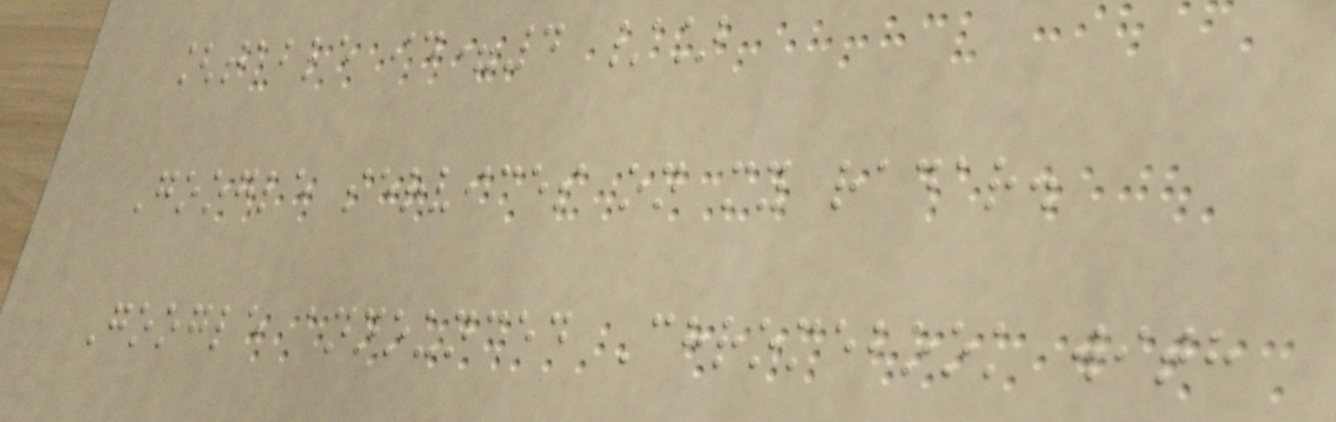[table id=4 /]
Google services on my radar.
Google announced Chromebook with
